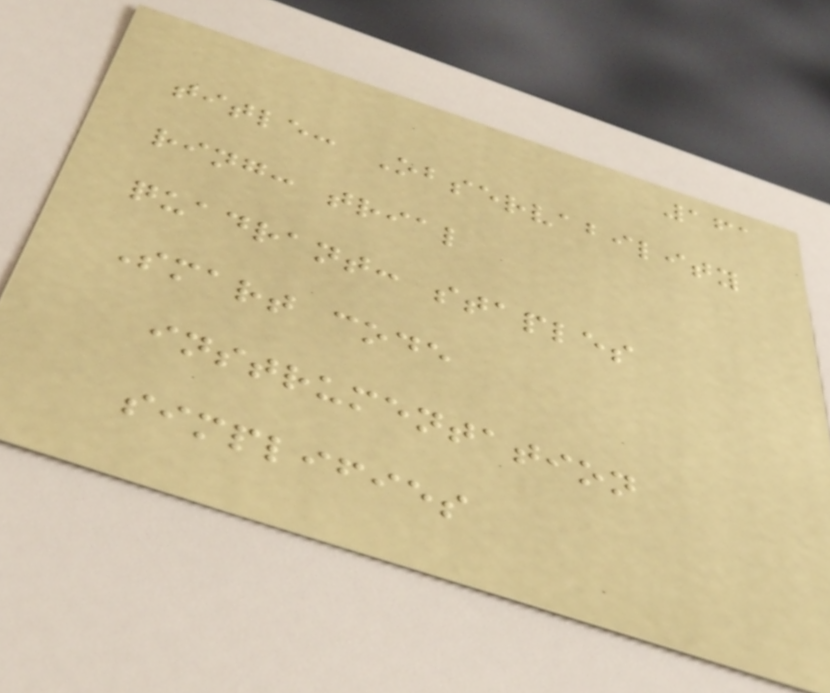161
title: Observability
ring: trial
quadrant: staples
Smart code
instrumentation
simplifies
